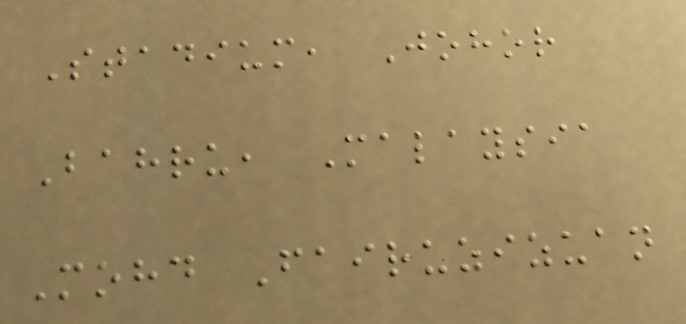Stadium, Johor
Bahru, Malaysia
Mohd Fairuzizuan
